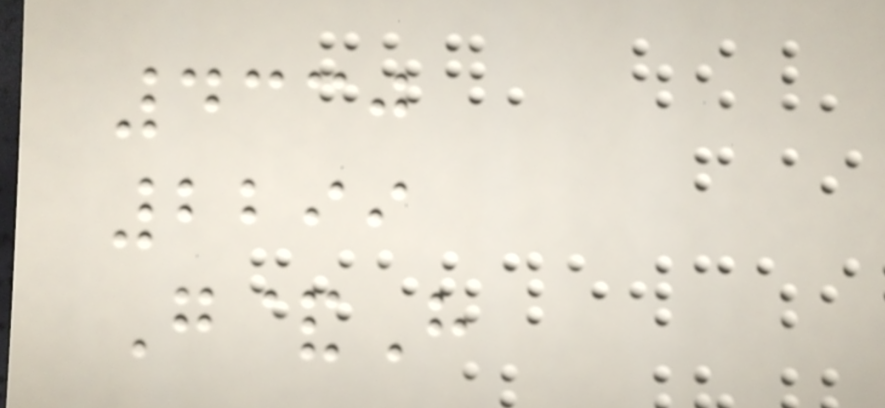4330
2299
G&H
